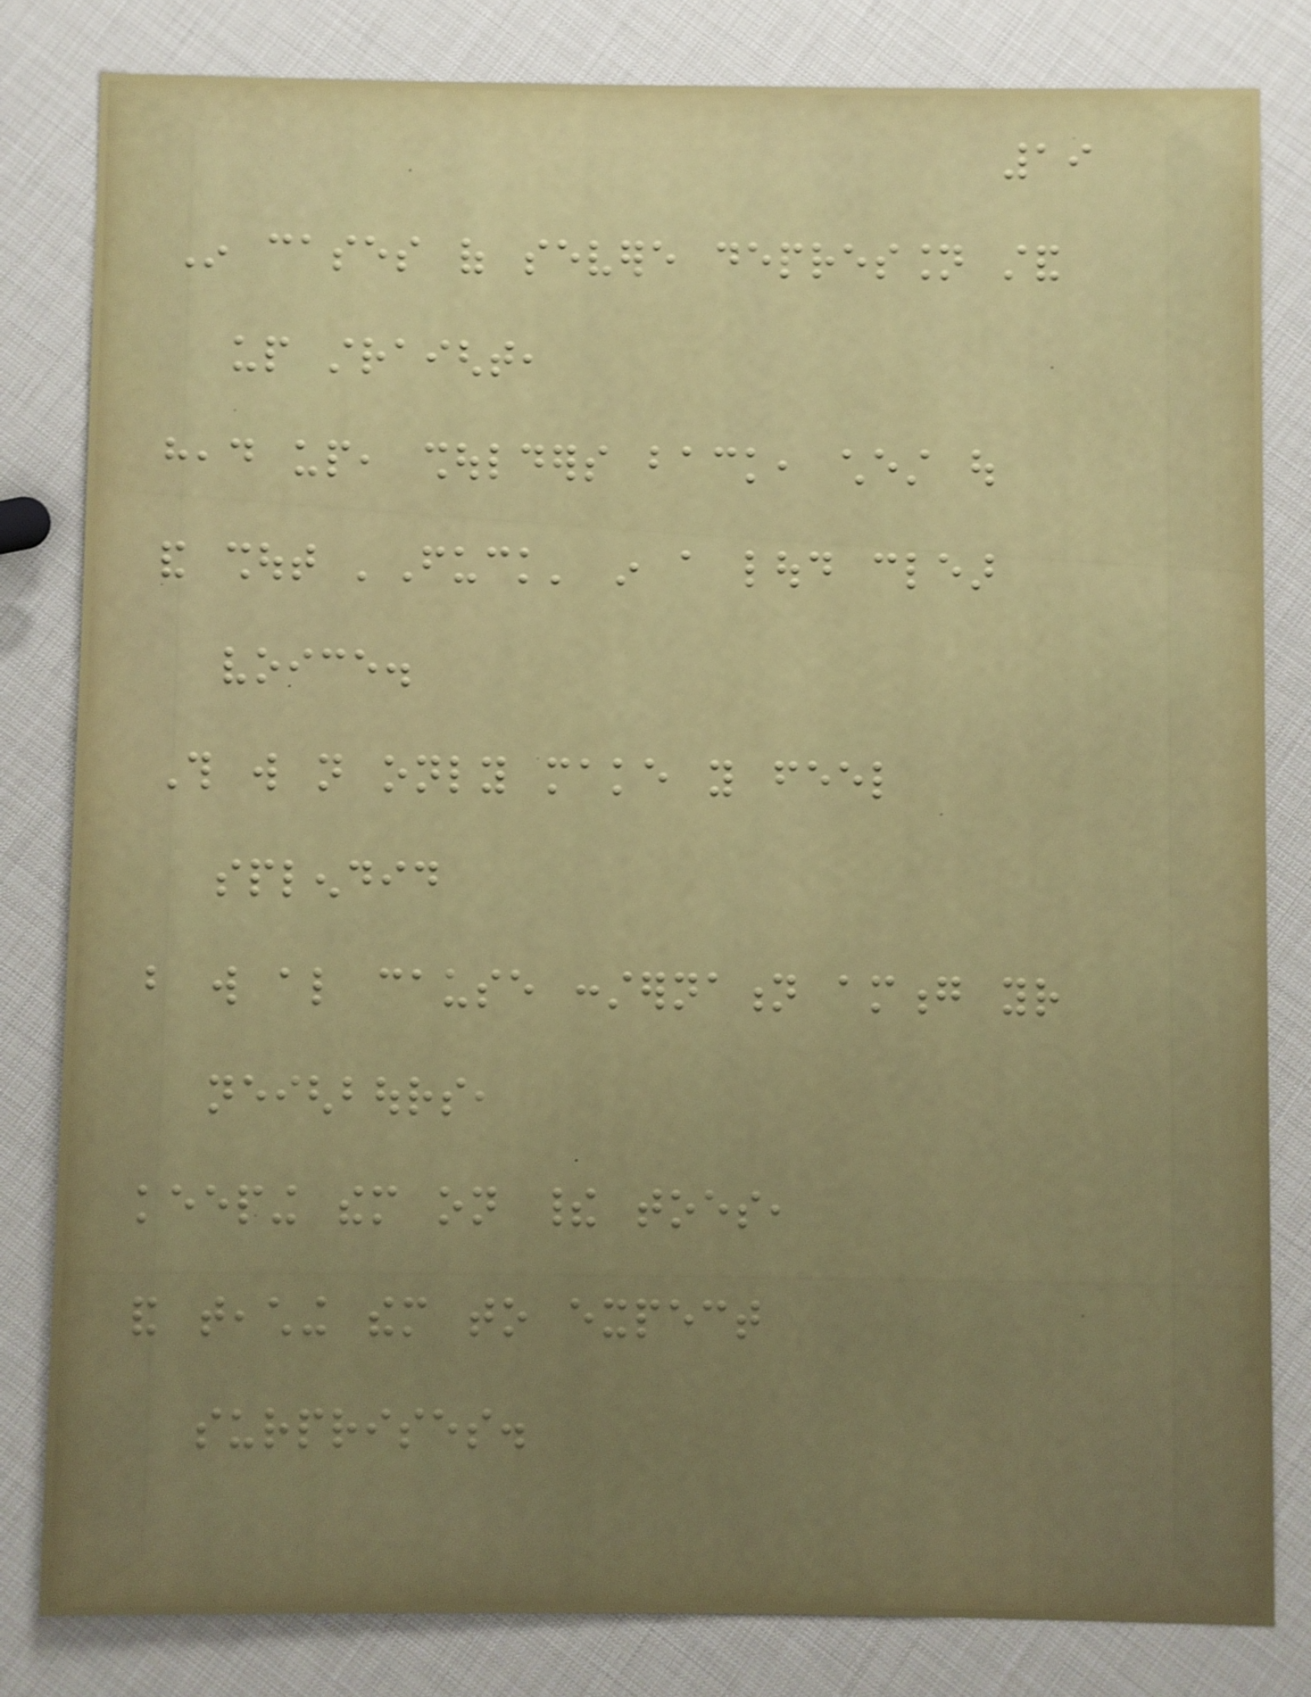19
In cases of severe depression stand
up straight,
head up, shoulders back, chest out
and shout 'Fuck' in a loud clear
voice.
This will not only make you feel
splendid
but will also cause consternation among your
neighbours,
keeping them on their toes,
and teaching them to expect
surprises.
